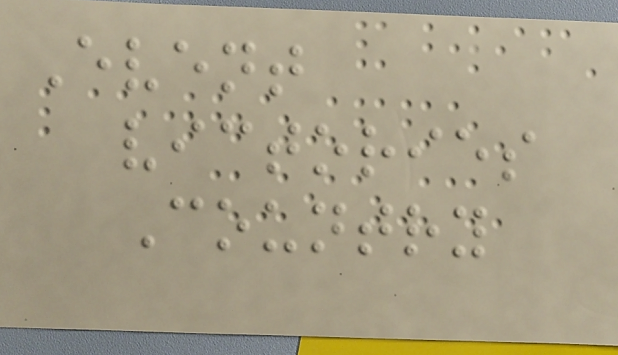Event
victories
Country
